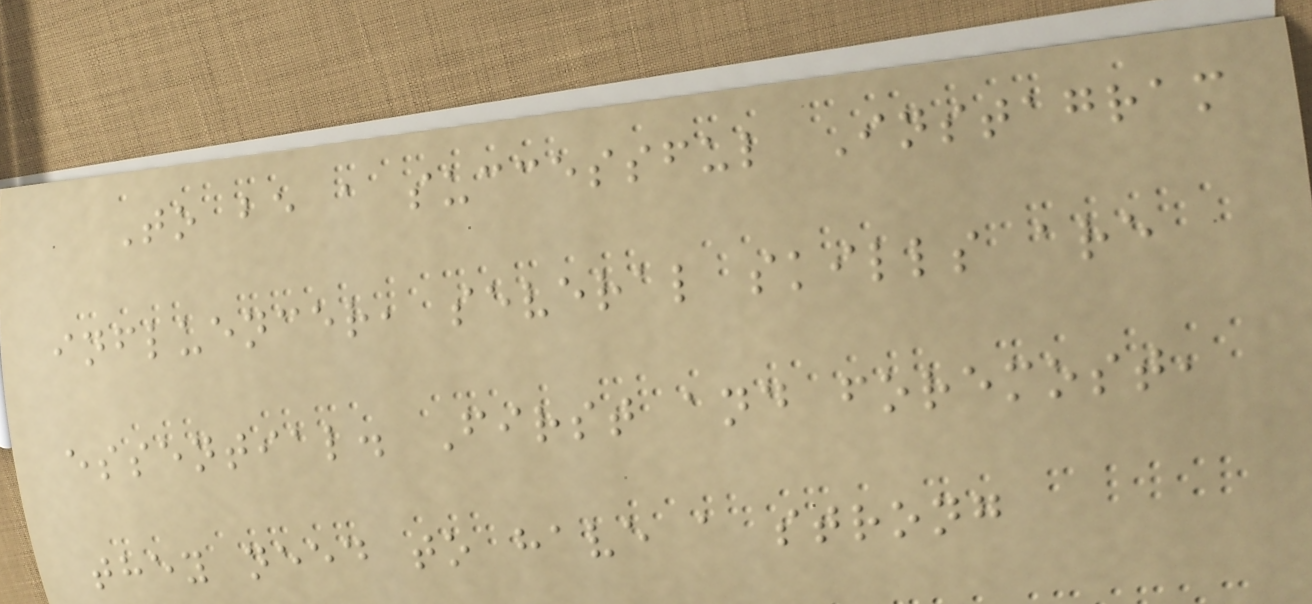To be a successful Instagram
influencer, several skills are
essential. First and foremost,
they need to have a strong
